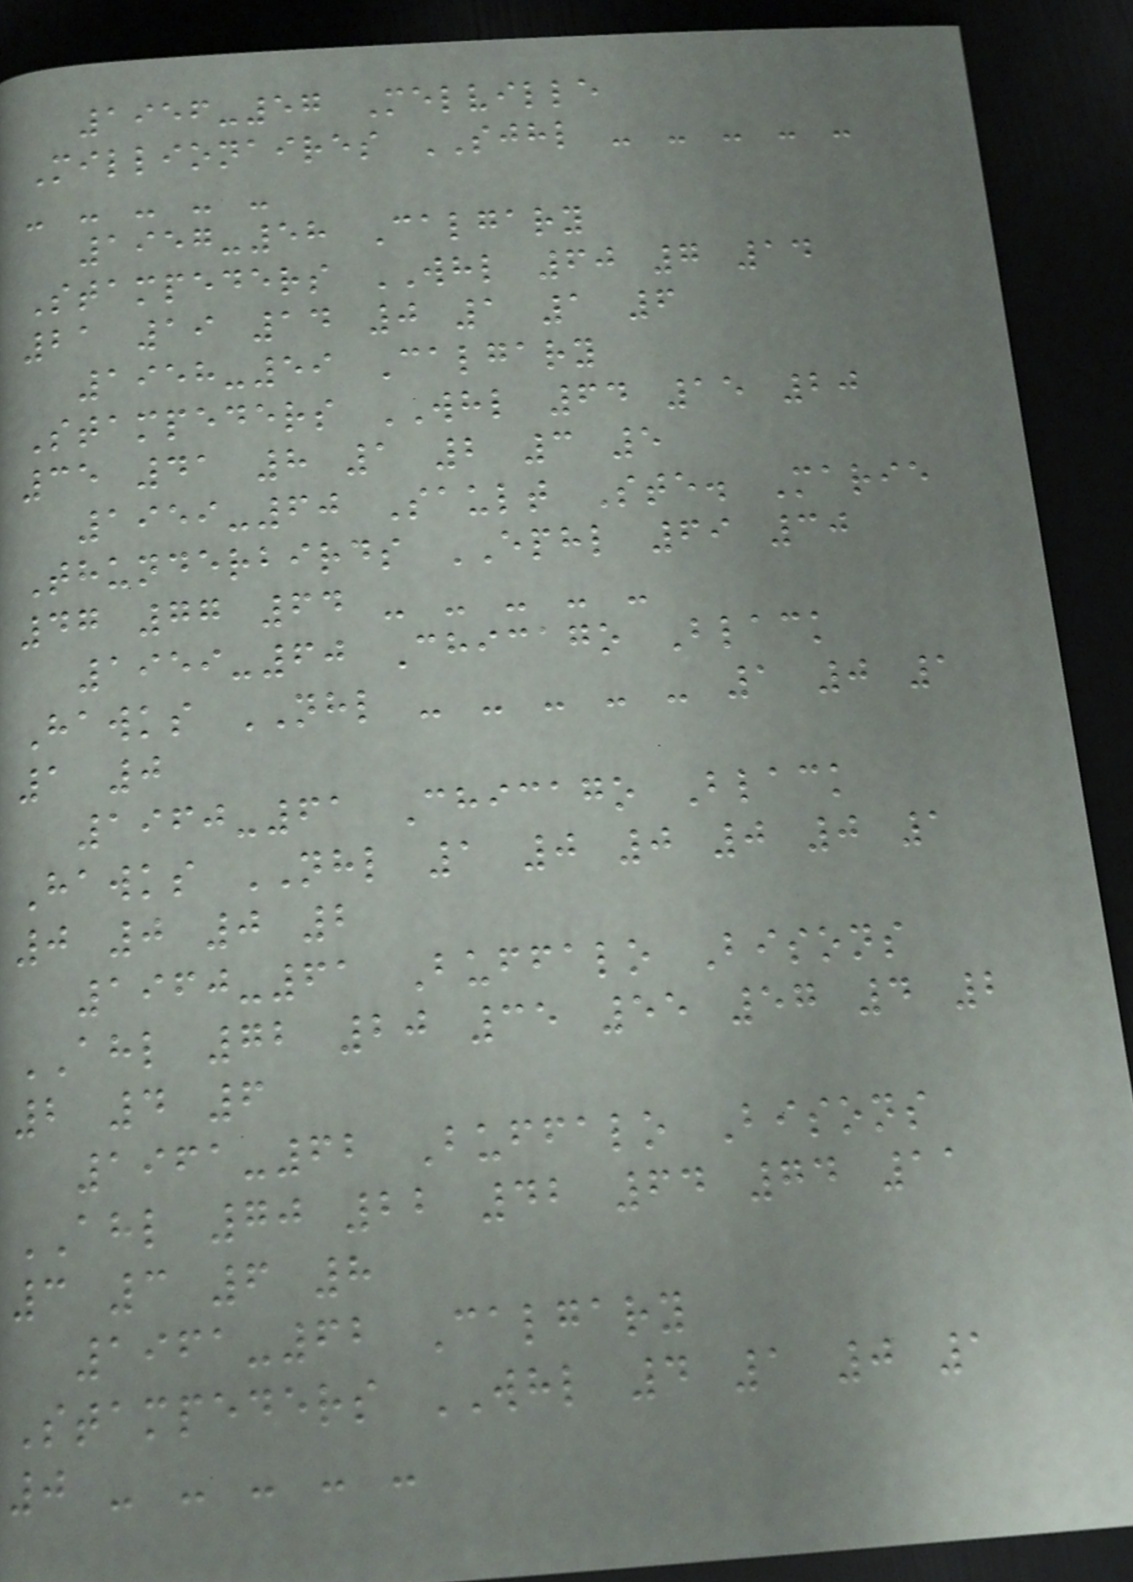1956-57 Melville
Millionaires SJHL - - - - -
- - - - -
1957-58 Calgary
Stampeders WHL 60 7 14
21 19 14 0 1 1 6
1958-59 Calgary
Stampeders WHL 64 15 20
35 41 8 1 2 3 5
1959-60 Sault Ste. Marie
Thunderbirds EPHL 69 30
47 77 64 - - - - -
1959-60 Chicago Black
Hawks NHL - - - - - 1 0 1
1 0
1960-61 Chicago Black
Hawks NHL 1 0 0 0 0 1
0 0 0 2
1960-61 Buffalo Bisons
AHL 72 20 35 55 57 4 2
2 4 6
1961-62 Buffalo Bisons
AHL 70 22 42 64 74 11
3 3 6 8
1961-62 Calgary
Stampeders WHL 4 1 0 1
0 - - - - -
